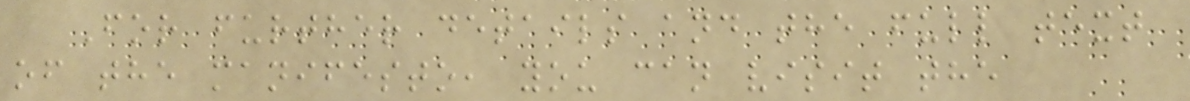For further details and the full text
of the manifesto, you can visit the
